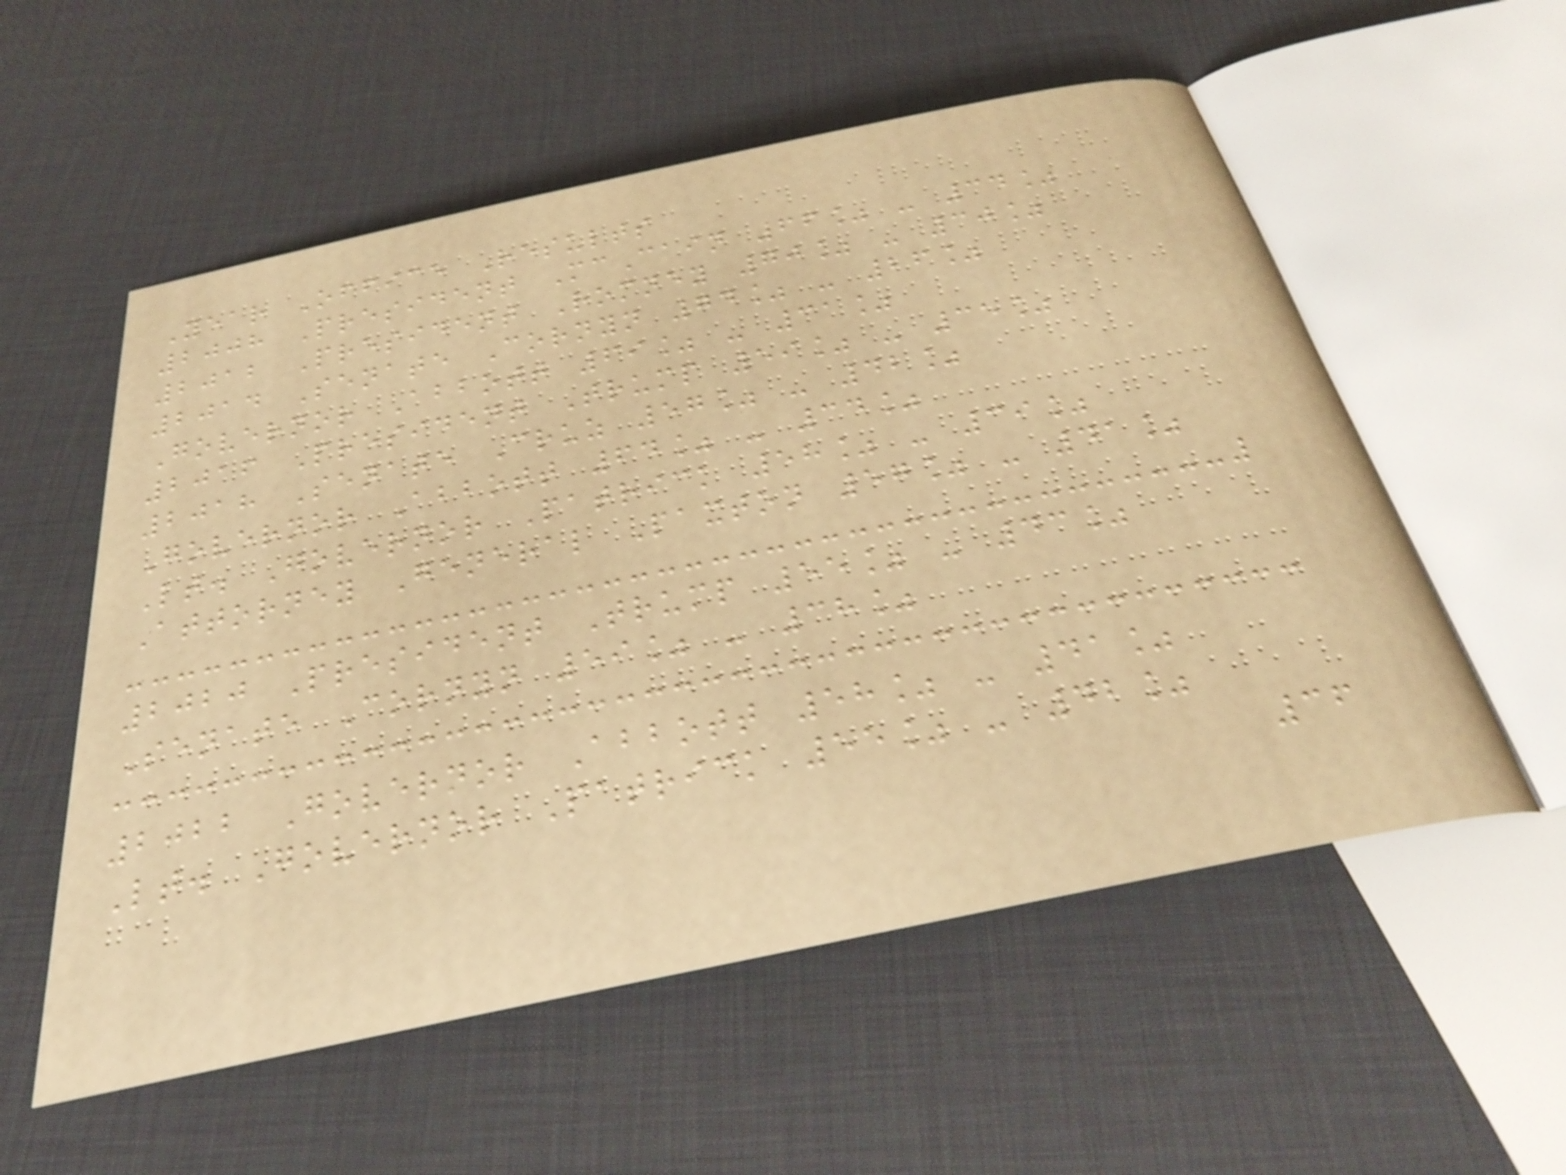Year Office Results
2008 President McCain 66% - 34%
2012 President Romney 70% - 30%
2014 Senate Cornyn 74% - 26%
Governor Abbott 69% - 31%
2016 President Trump 59% - 35%
2018 Senate Cruz 57% - 42%
Governor Abbott 64% - 34%
Lt. Governor Patrick 58% - 39%
Attorney General Paxton 57% - 41%
2020 President Trump 55% - 43%
Senate Cornyn 59% - 38%
2022 Governor Abbott 58% - 41%
Lt. Governor Patrick 55% - 42%
36
